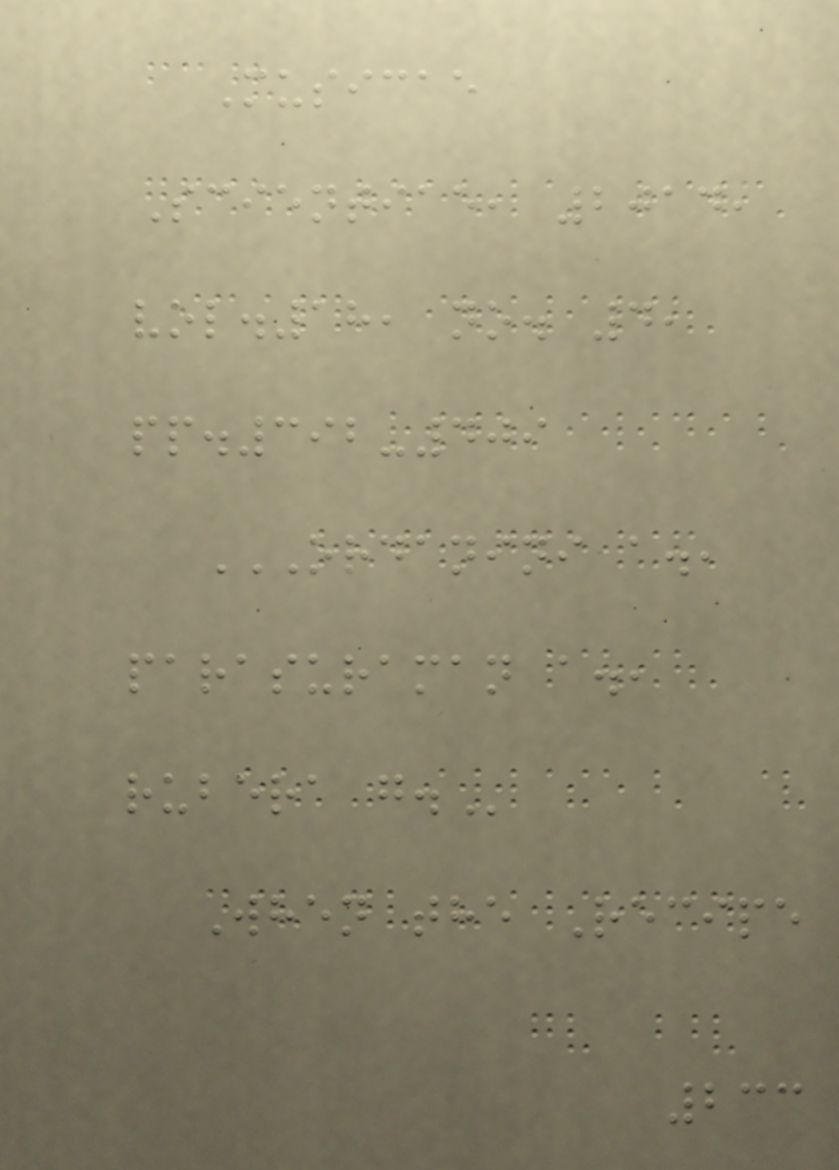Musicae
Scientiae, 2014,
vol.18, no. 4,
pp.392-409
ORDANINI A.,
PARASURAMAN A.,
RUBERA G.
When the Recipe
233
